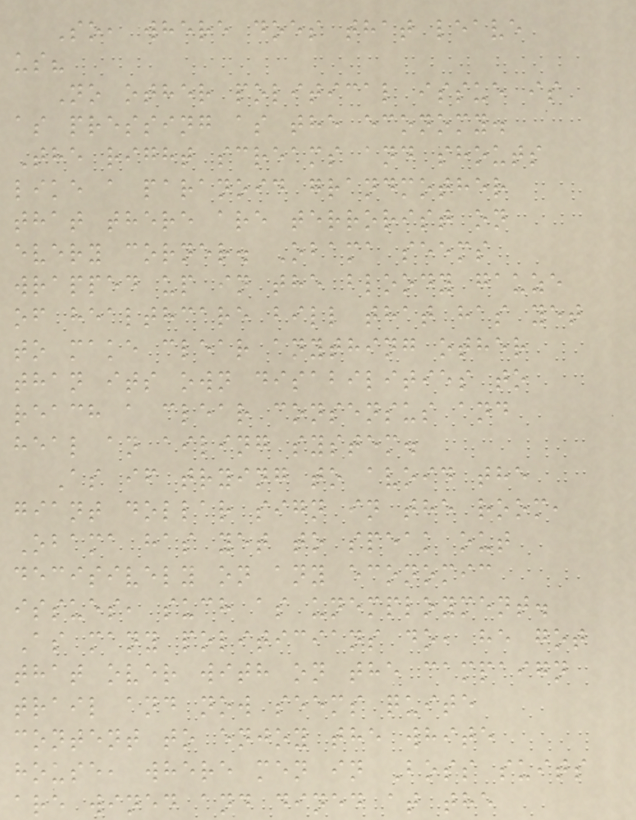So, where does that leave
us?
No other political issue is
as pressing as the economy.
The right screams and shouts
like a paranoid grandmother
that there are terrorist on
every corner. Obama seems
wrapped up in the bloody gauze
of healthcare bill that has yet
to make clear anything other
than its own disabilities to
reach a clear consensus and
heal an ailing system.
As if trying to avoid the
giant dollar sign in the room,
Obama has yet to speak out
decisively on any economic
issues, such as unemployment.
As many politicians do, he got
that over with on the campaign
trail and now seems quite
content to enjoy the white
house, where men in Boss suits
are wined and dined at the
